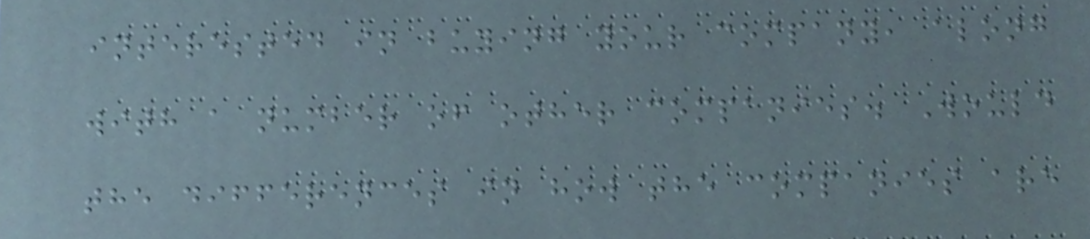interested in buying your company, along
with a number of other companies. Would
the differences in how the companies are
